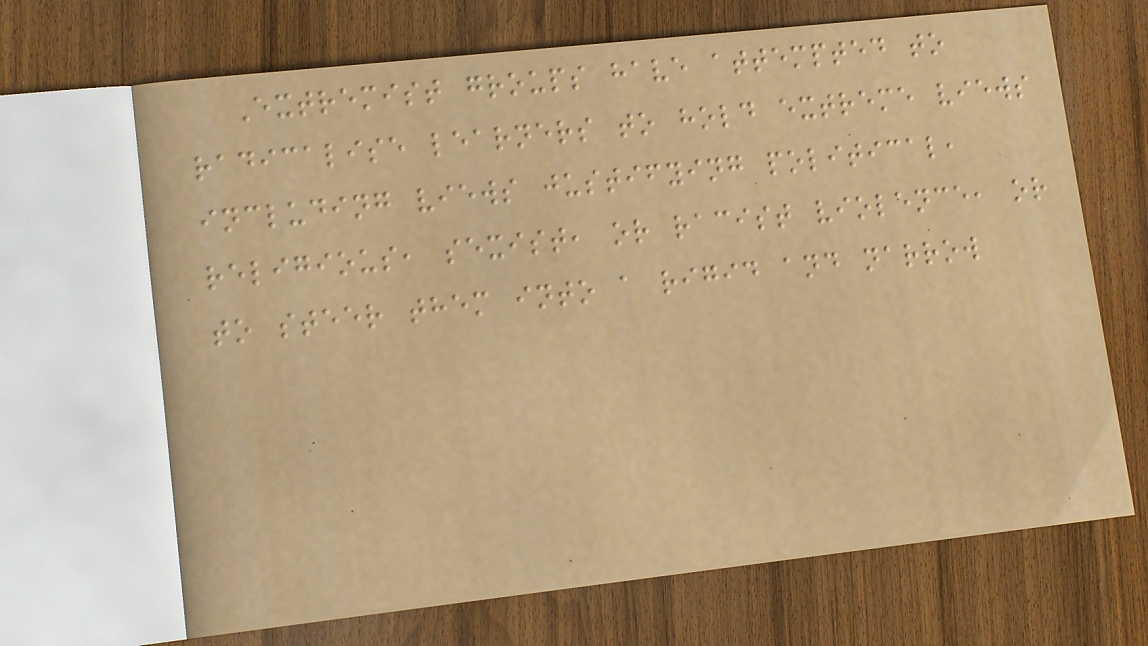Extremist groups have attempted to
radicalise learners to hold extreme views
including views justifying political,
religious, sexist, or racist violence, or
to steer them into a rigid and narrow
